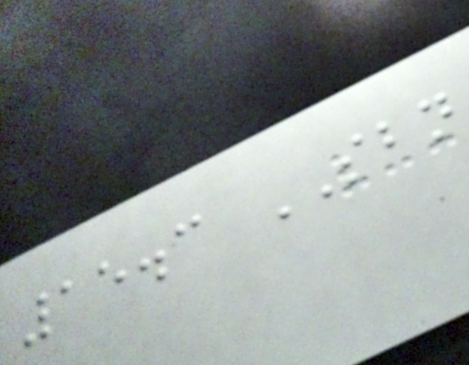15.3 SBN
